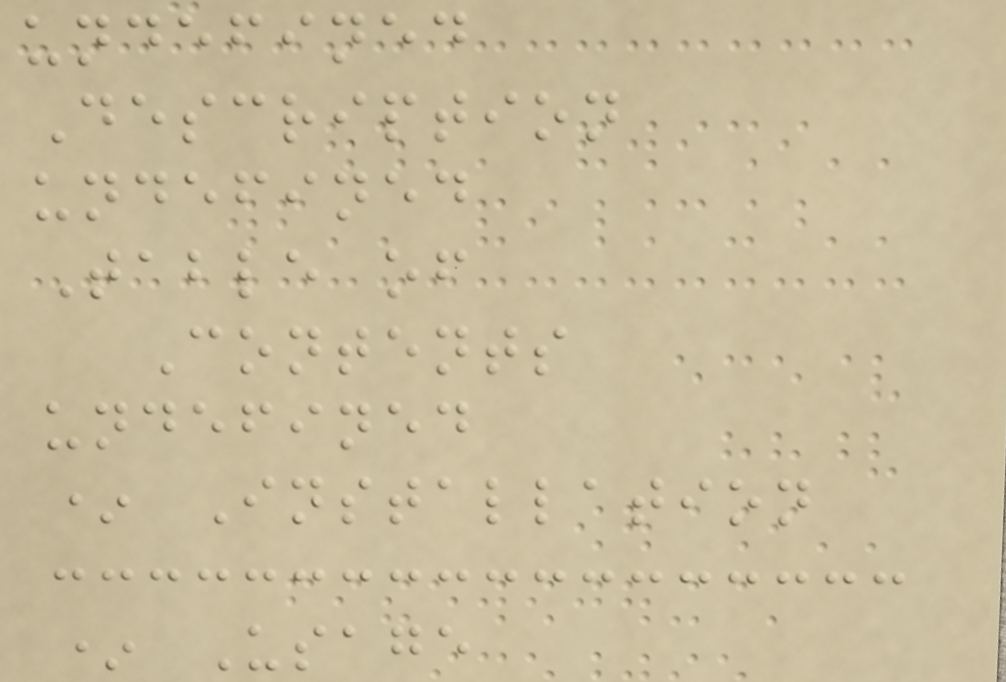undefined
Description
undefined
Table of
Contents
undefined
* Installation
* Usage
